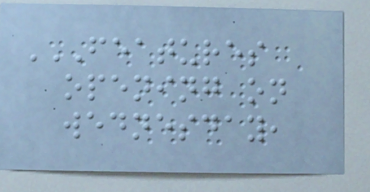FEATURES
OPENING ON
WEDNESDAY,
